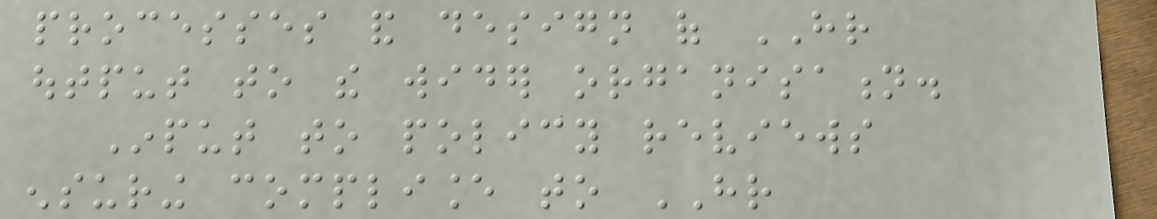processes and design of HR
output to the wider organisation.
Input to policy reviews
ensuring compliance to HR
